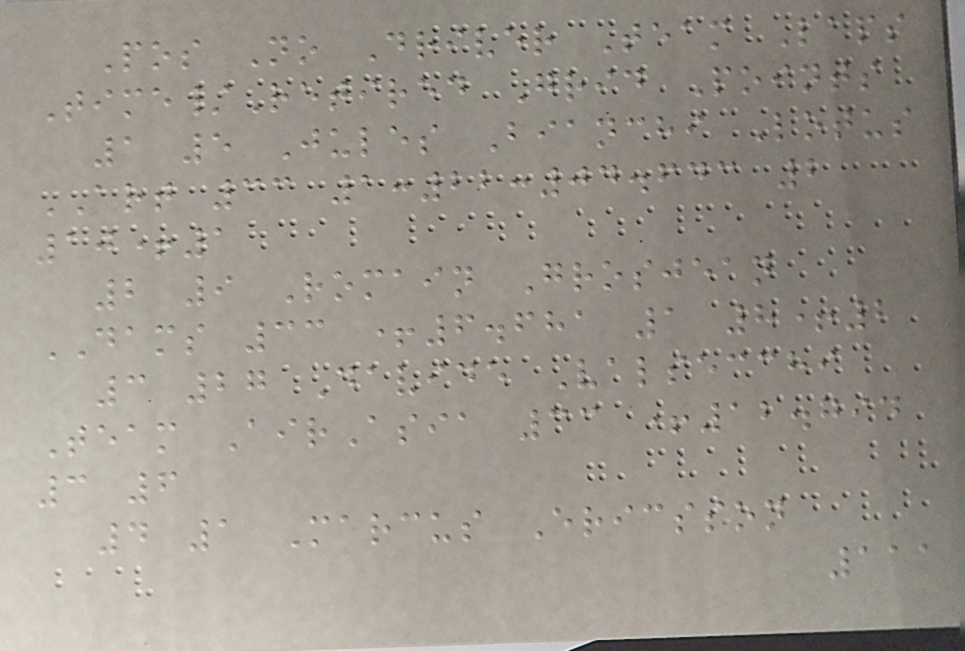Pos No Driver Team Laps
Time/Retired Grid Points
1 5 Jules Bianchi Lotus
ART 33 1:22:04.643 2
10+1
2 9 Romain Grosjean
DAMS 33 +6.681 1 8+2
3 27 Davide Valsecchi
Team AirAsia 33 +12.794
3 6
4 1 Marcus Ericsson
111
